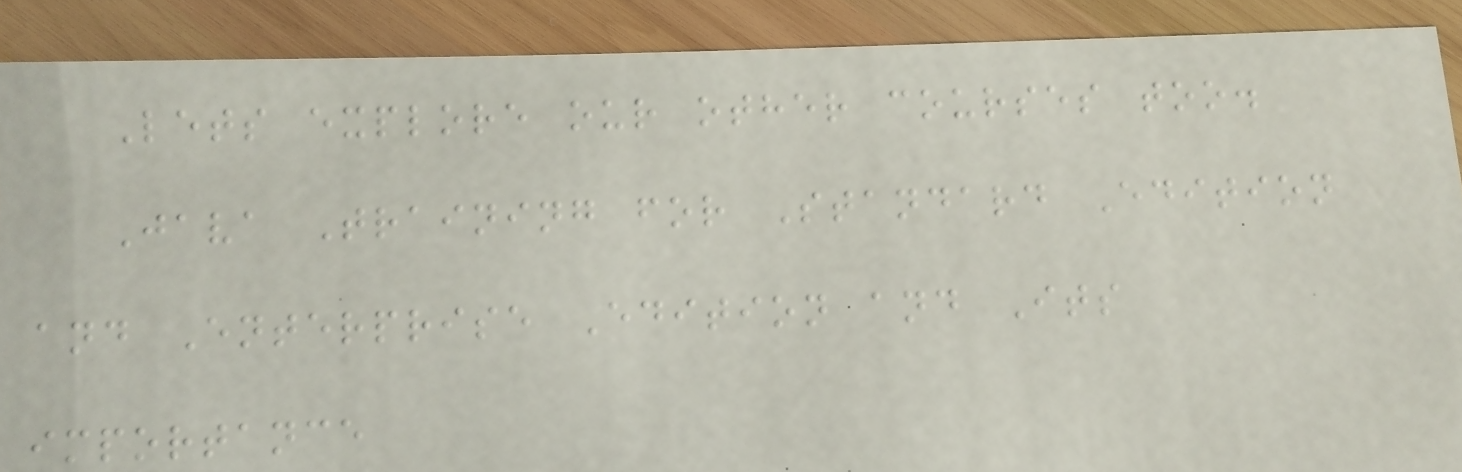Lets explore our other courses too.
Java Training for Standard Edition
and Enterprise Edition and Its
importance
